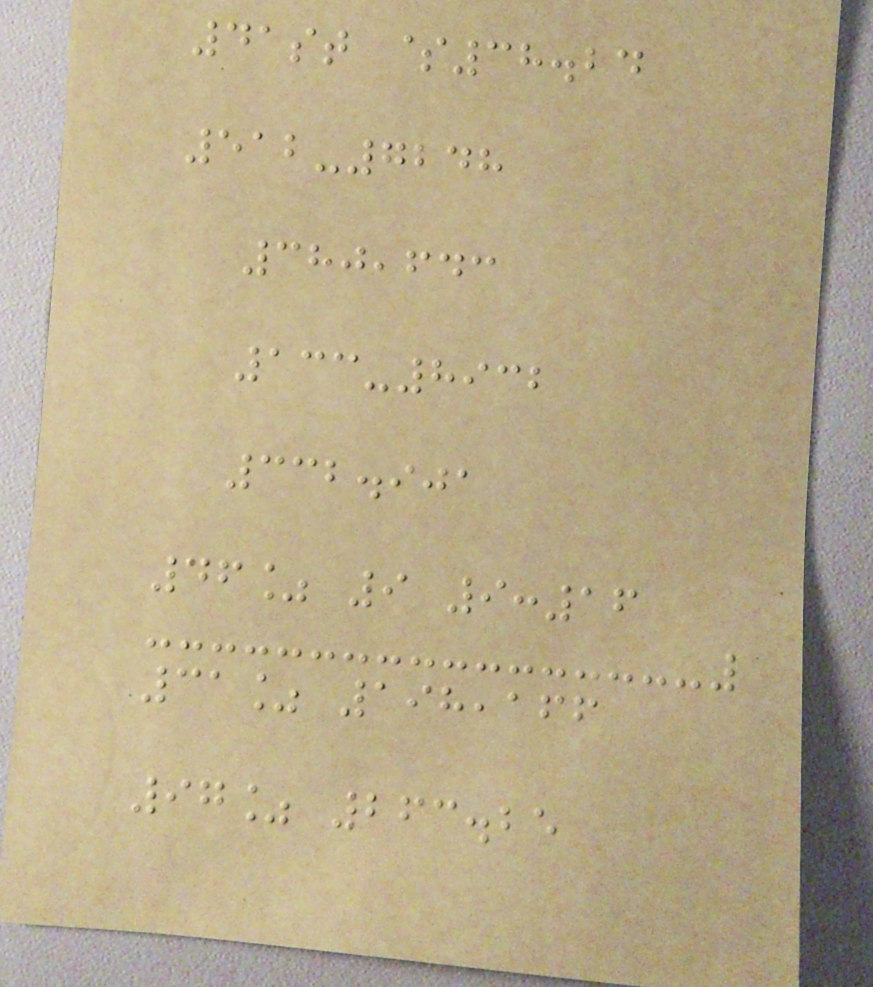41st $38.24
512-7248
380,643
133-8932
332.901
46% 9 9:16
31% 198,166
97% 263.25
